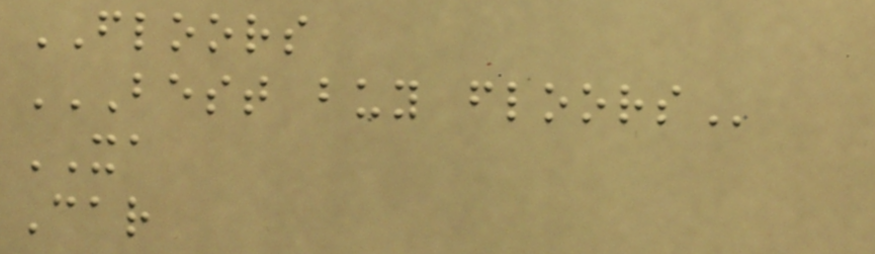FLOORS
BEST BUY FLOORS
XA
Car
